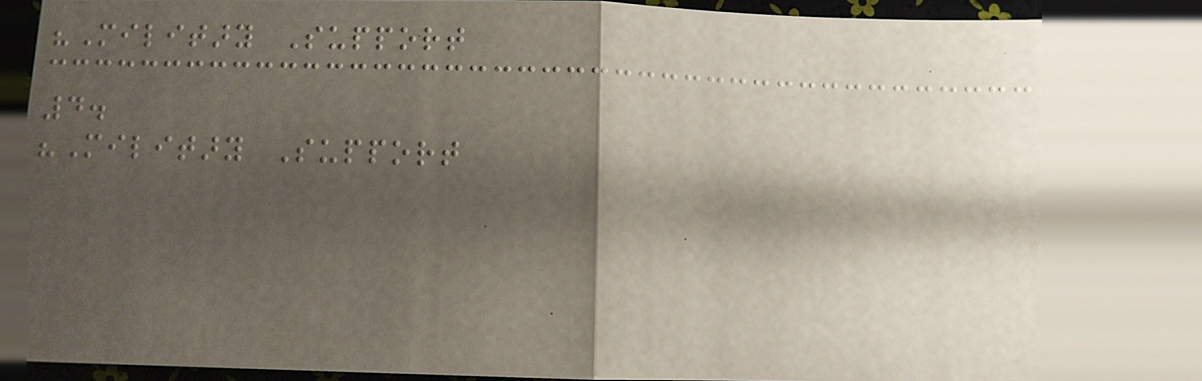"Military Support
4.
"Military Support
